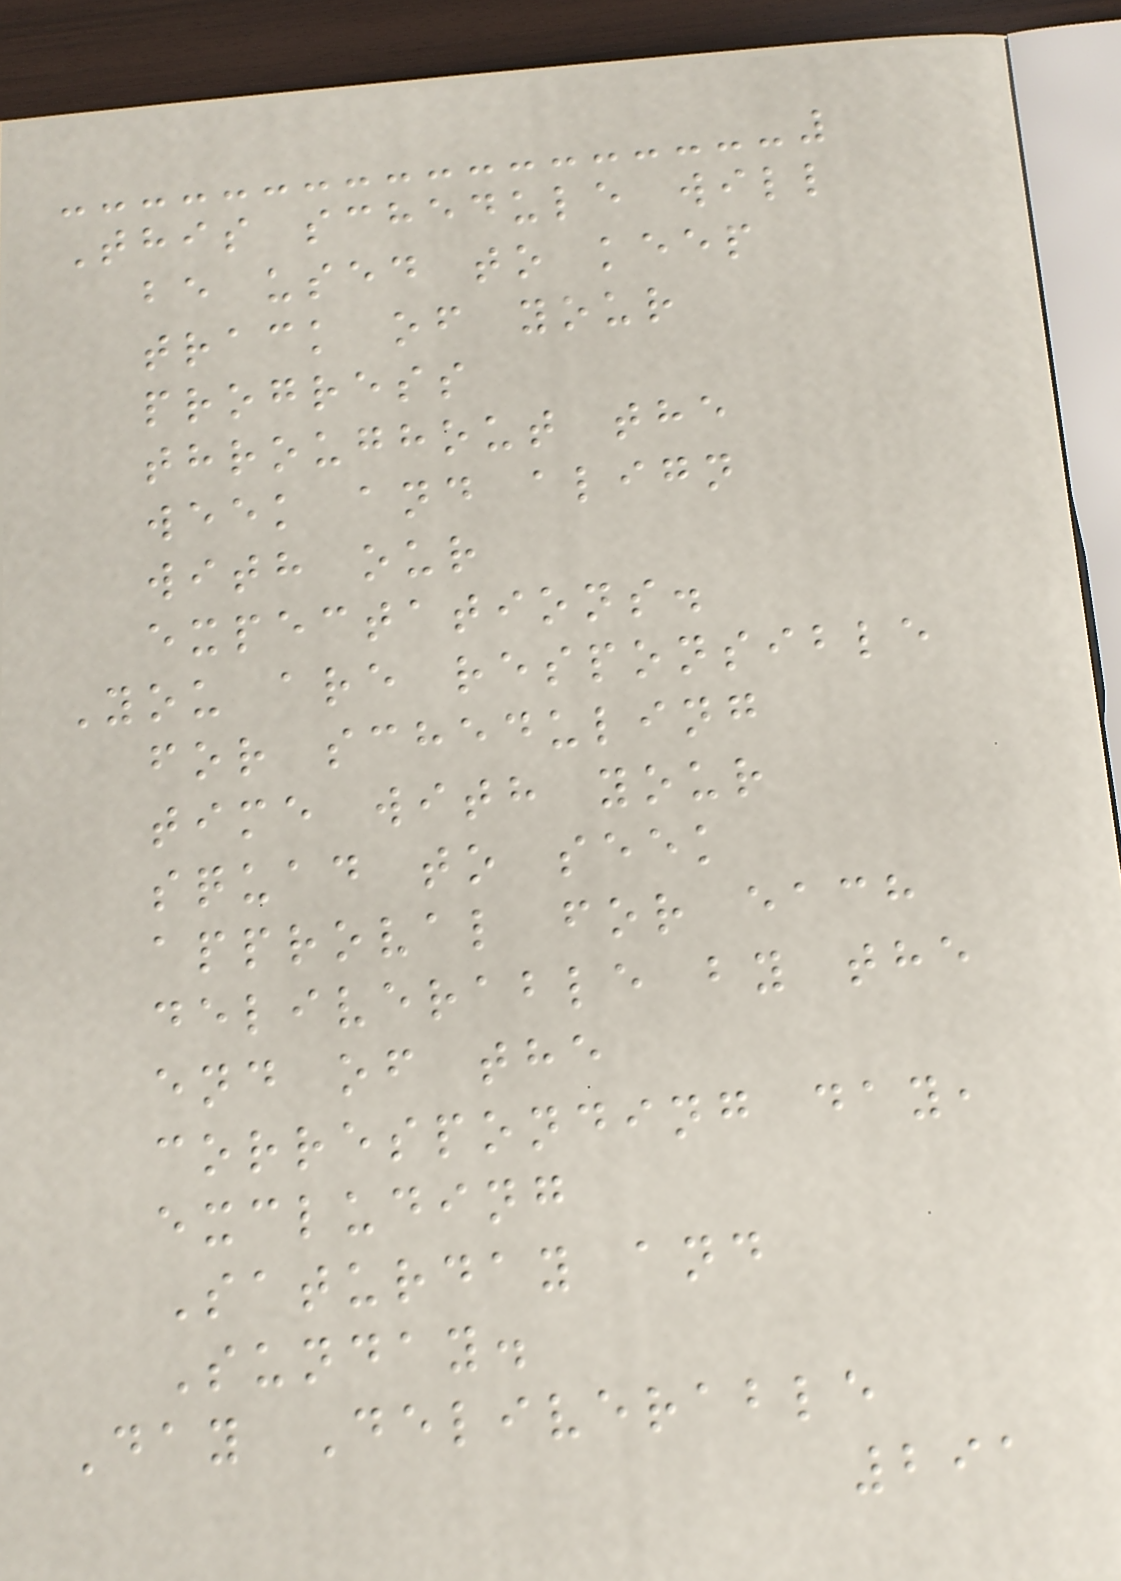This schedule will
be used to keep
track of your
progress
throughout the
week and align
with our
expectations.
You are responsible
for scheduling
time with your
squad to seek
approval for each
deliverable by the
end of the
corresponding day,
excluding
Saturday and
Sunday.
Day Deliverable
291
